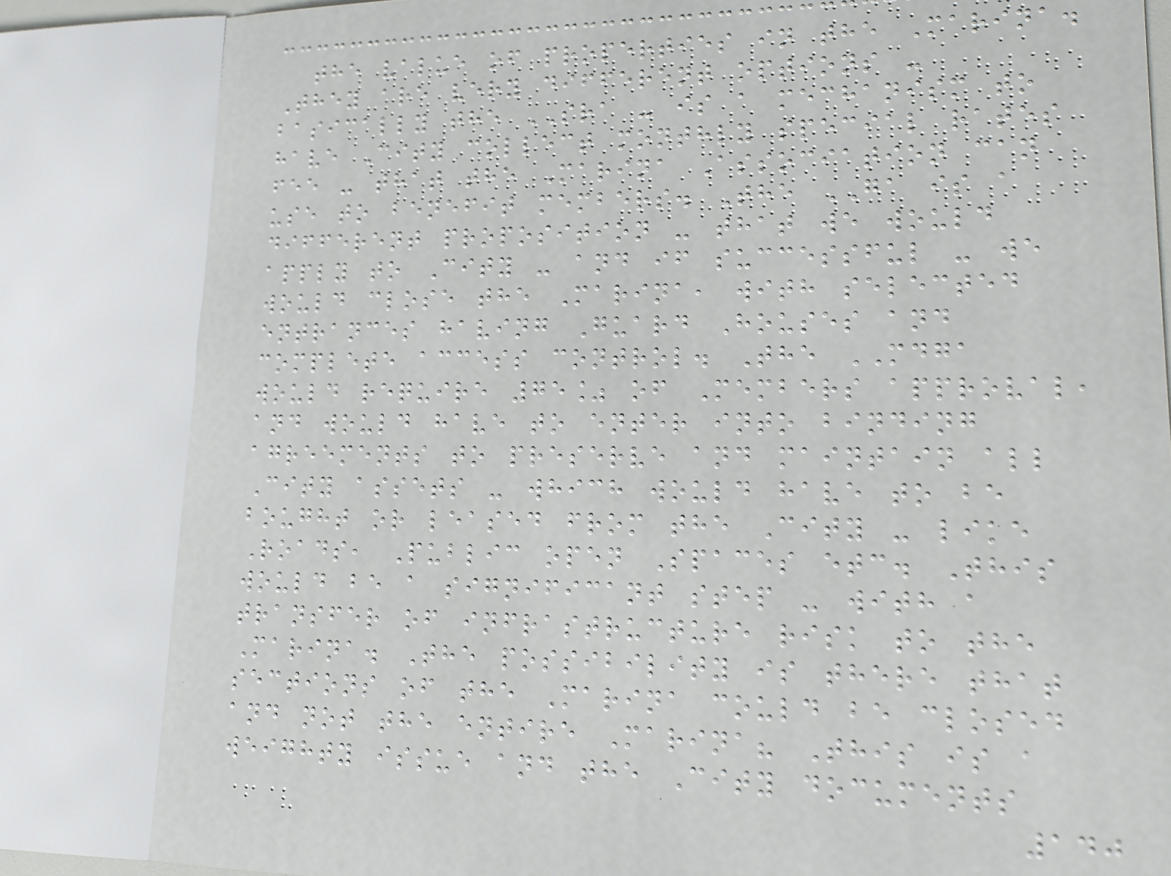the value of properties in the Marina.
They are very different options -
basically the SRA - is a mechanism to
have City collect monthly special rates
fee - that the Marina Association can
use to benefit members. The GA is a
different proposition - that we would
apply to City - and if successful - we
would close the Marina, with selected
entrances having Guard Houses and
complete access control. The MDGA
would require 75% of Members approval,
and would have to enter into binding
agreements to preserve and maintain all
City assets - which would have to be
bought or leased from the City - like
Roads, Public open Spaces etc. This
would be a significant step - with a
transfer of infrastructure risk to the
Marina. The possibility is there that
sections of the Marina could be closed
and not the entire Marina? This is a
weighty issue and the City documents
140
